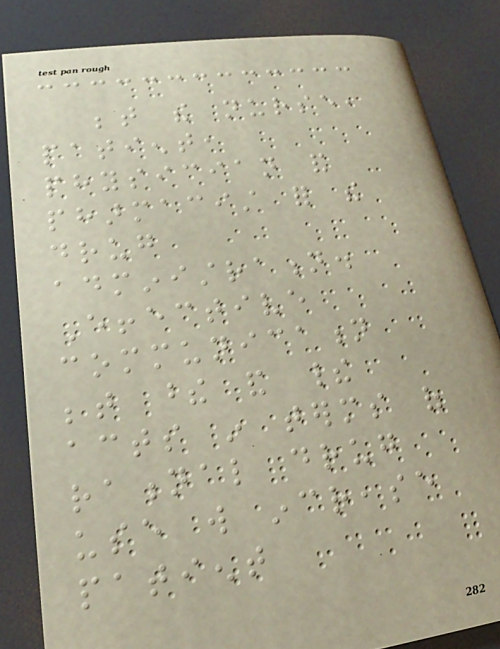between the nurse,
patient,
physician and
pharmacist for the
drug
administration.
Effective
communication
between these and their
acts in terms of
rational drug
use will increase
patient
